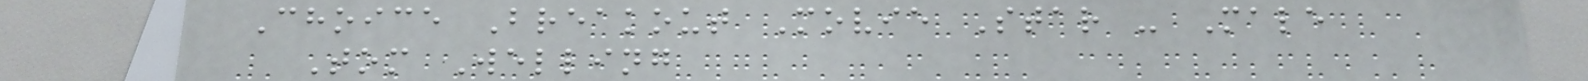Choice Breakout Movie Star - Male
Tom Welling
